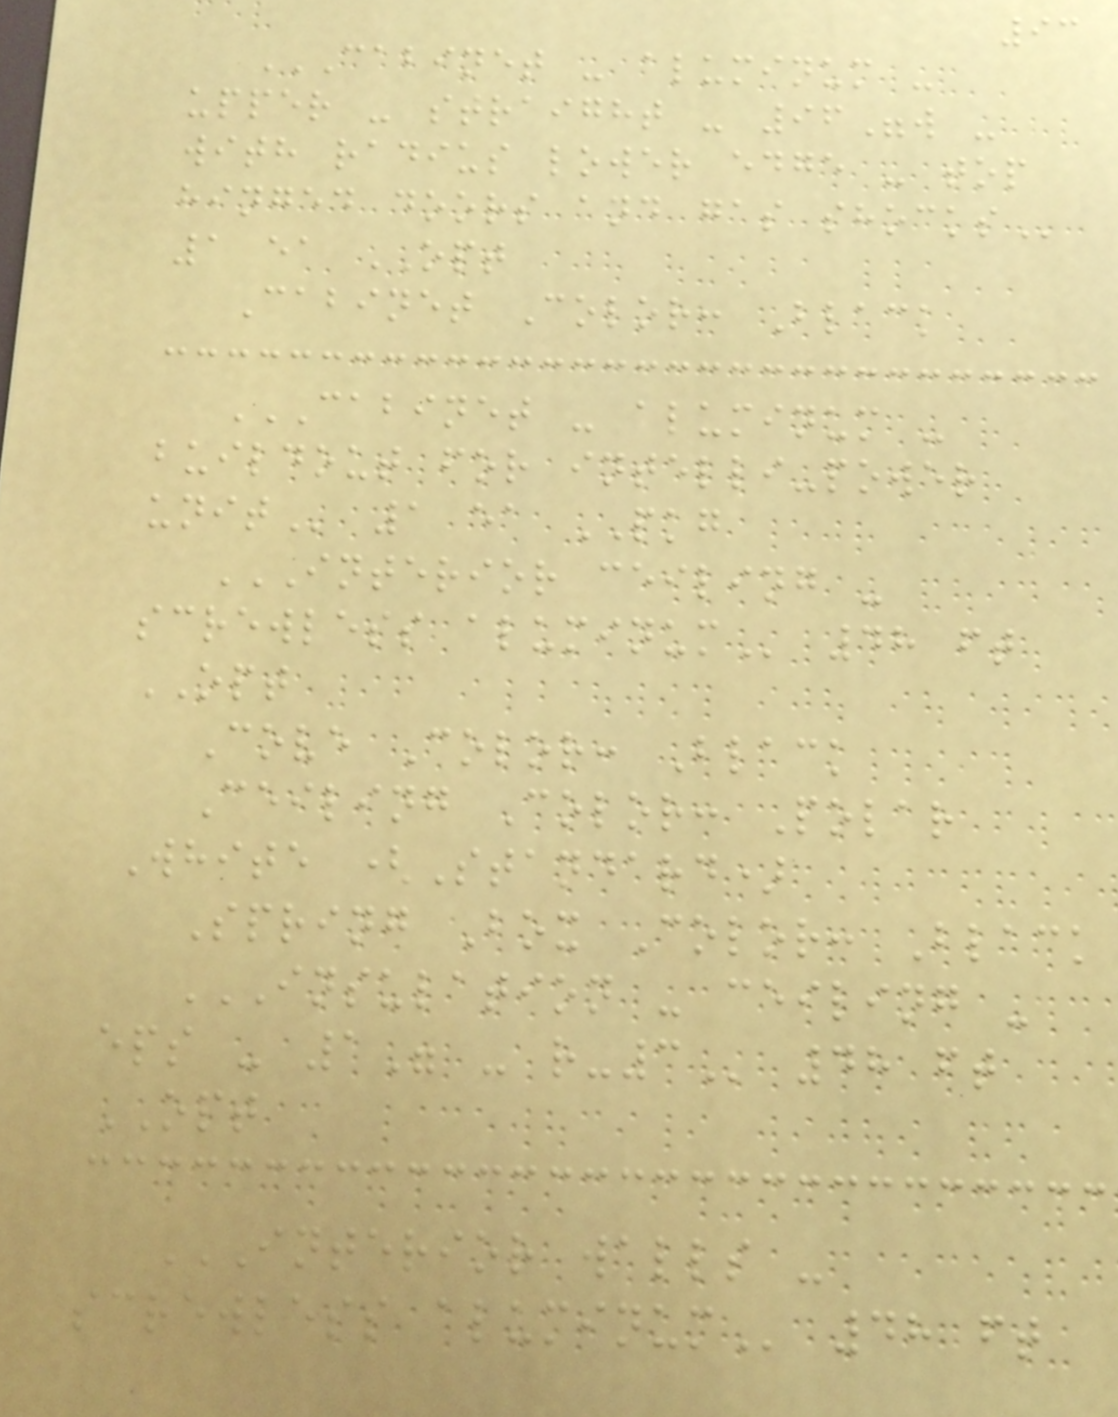93
CABINET - ALUMINUM -
UPPER - STRAIGHT - 96"W -
WITH RADIUS LOWER EDGE - TOP
HINGED DOORS AND GAS SHOCKS
1 ea OPT
Cabinet Color: Black
CABINET - ALUMINUM -
BUILDOUT FOR INTELLI-POWER
UNIT 1 ea PKG
INTERIOR CEILING -
SCREWLESS ALUMINUM 48 ft
OPT
Cove Color: Black
Ceiling Color: Polar
White (Standard)
Spring Box Color: Black
INSULATION - CEILING -
EPS - 1" - R-3 48 ft
OPT
INTERIOR WALLS -
SCREWLESS ALUMINUM 48 ft
